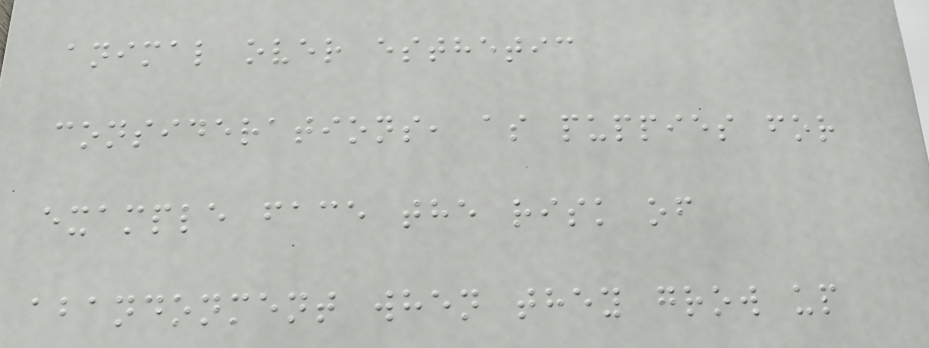animal over esthetic
considerations, as puppies for
example face the risk of
abandonment when they grow up
